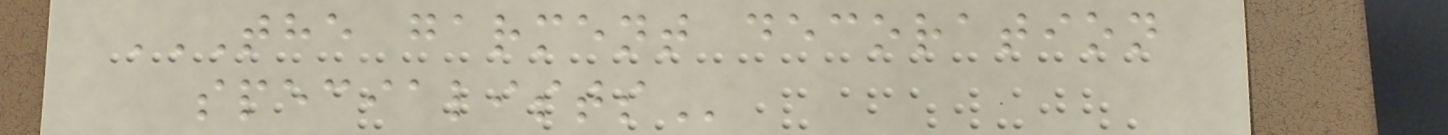THE GARMENT DECORATION
SPECIALISTS
